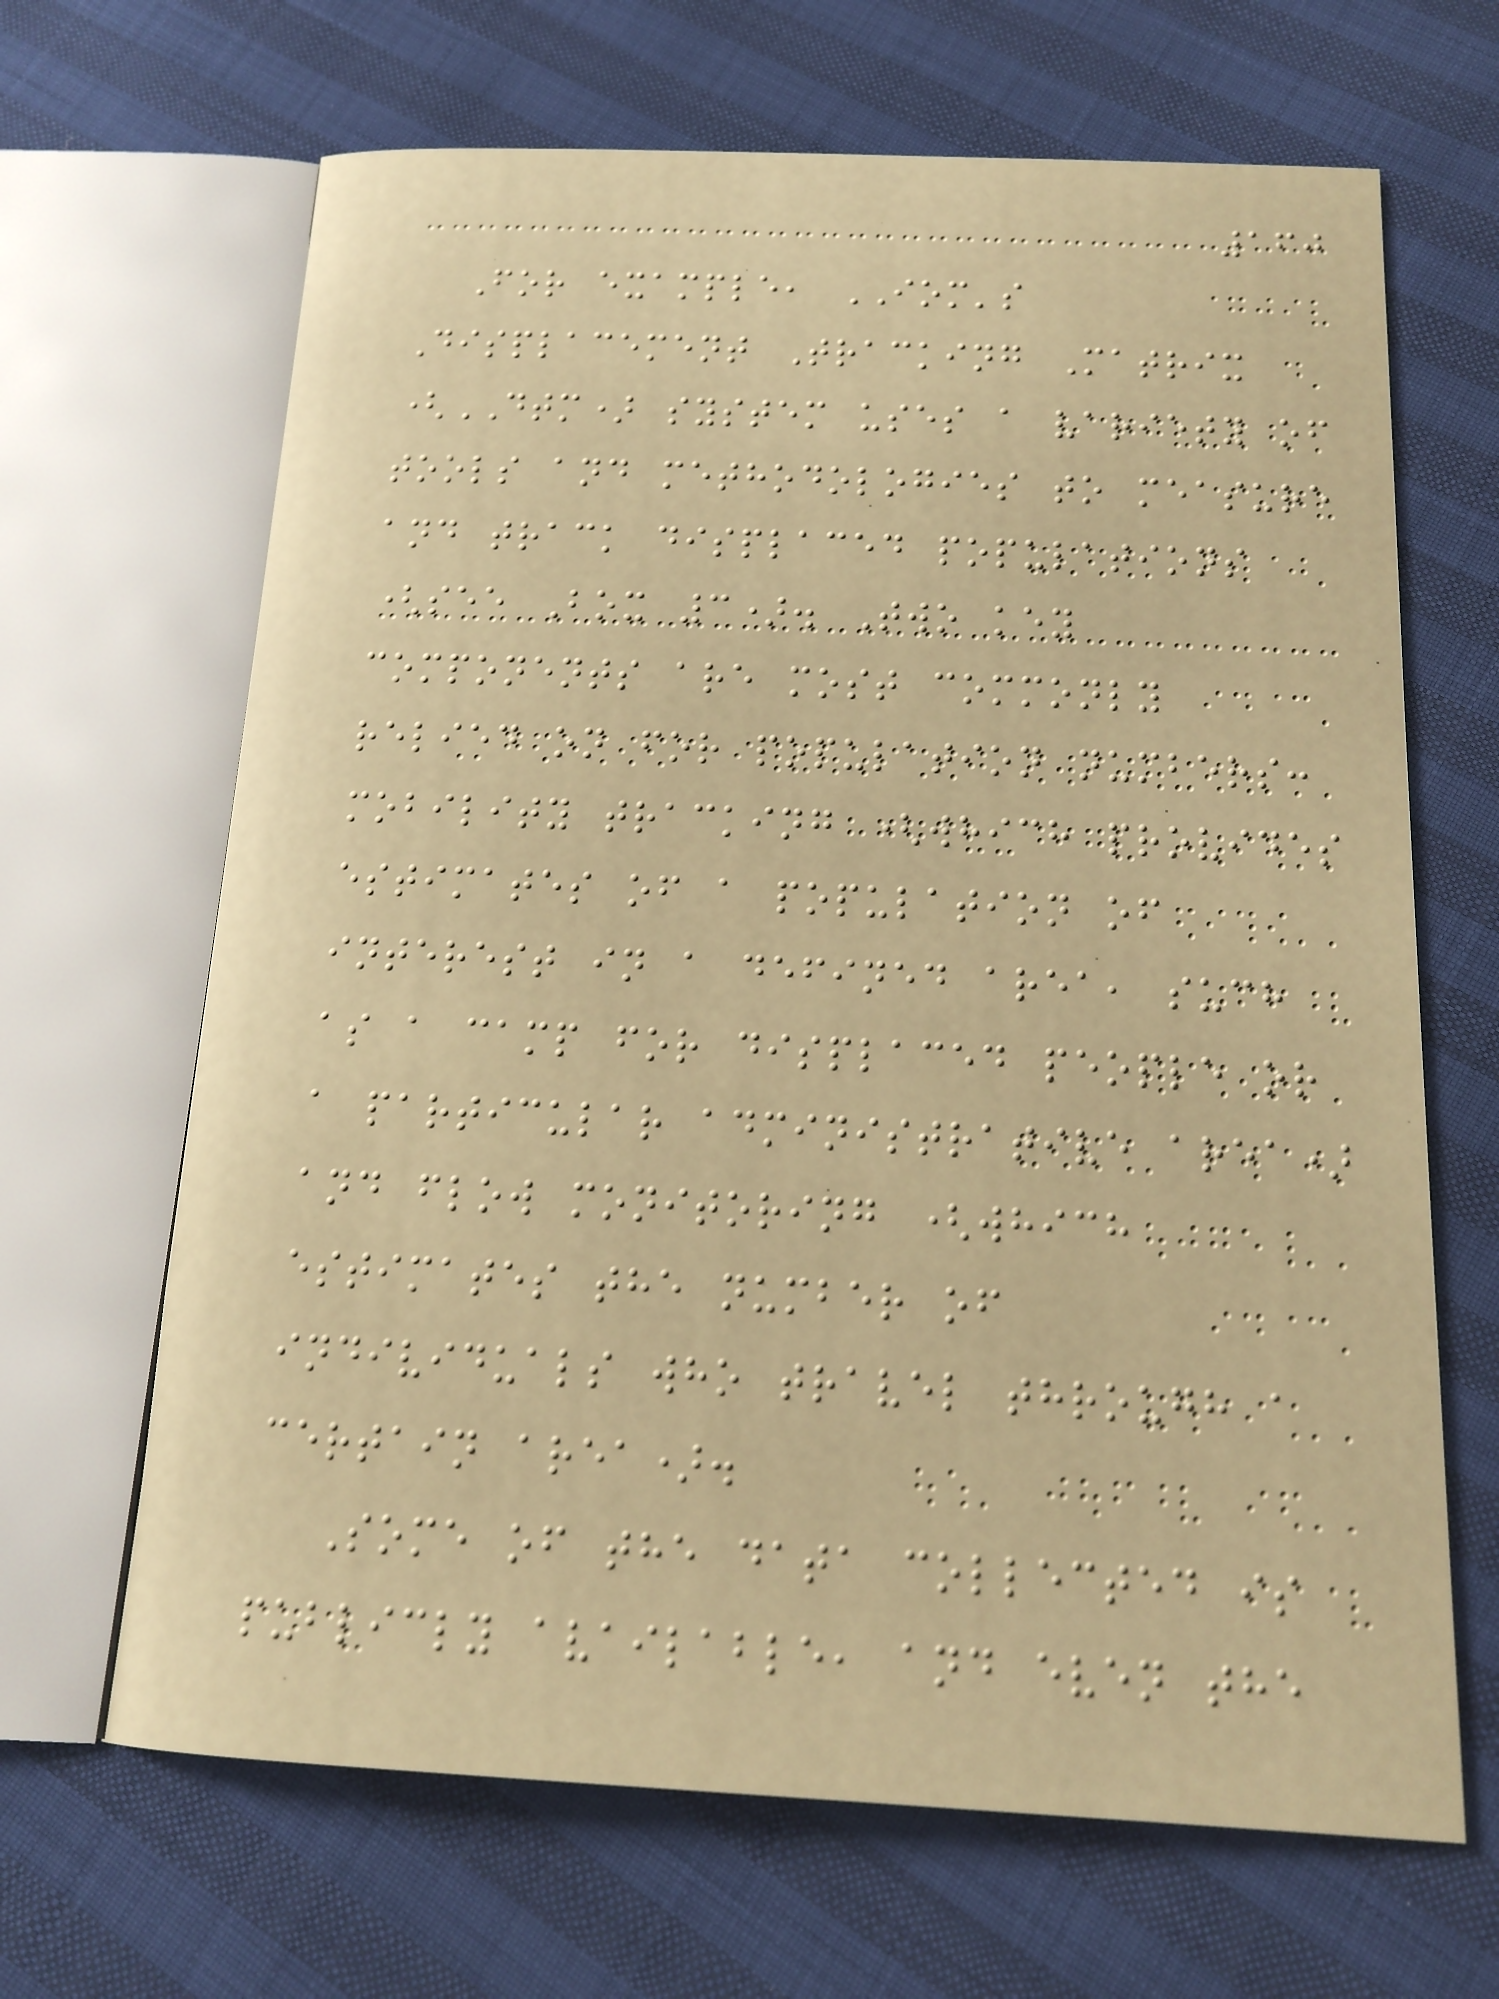160
For example, IOM's
Displacement Tracking Matrix
(DTM) system uses a variety of
tools and methodologies to measure
and track displaced populations
(see Box 3). Two key
components are most commonly
relied on for population numbers:
mobility tracking (which provides
estimates of a population of
interest in a defined area, such
as a camp for displaced people or
a particular administrative area)
and flow monitoring (which
estimates the number of
individuals who travel through a
certain area).
Some of the data collected is
publicly available, and even the
